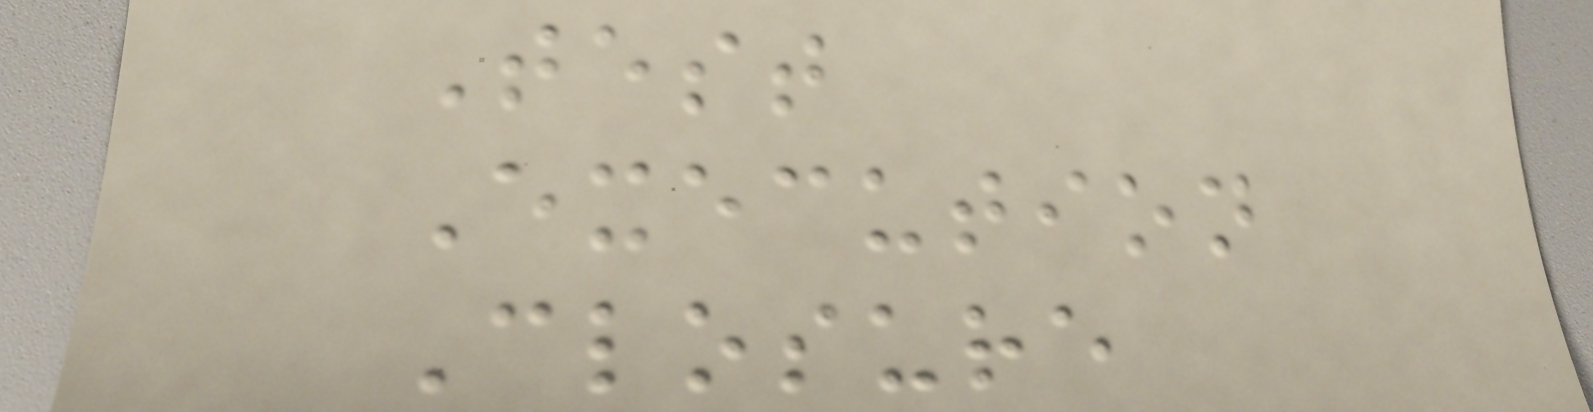Test
Execution
Closure
